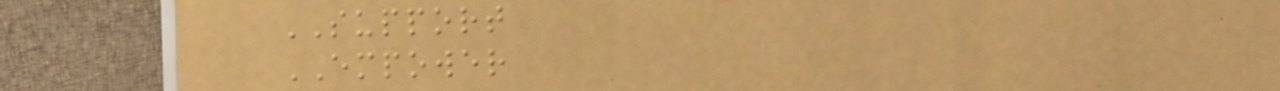SUPPORT
EMPOWER
